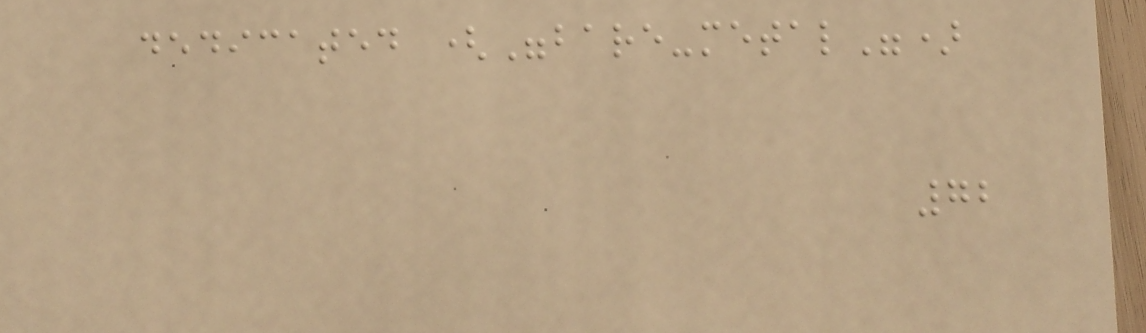dedicated ("bare-metal")
72
